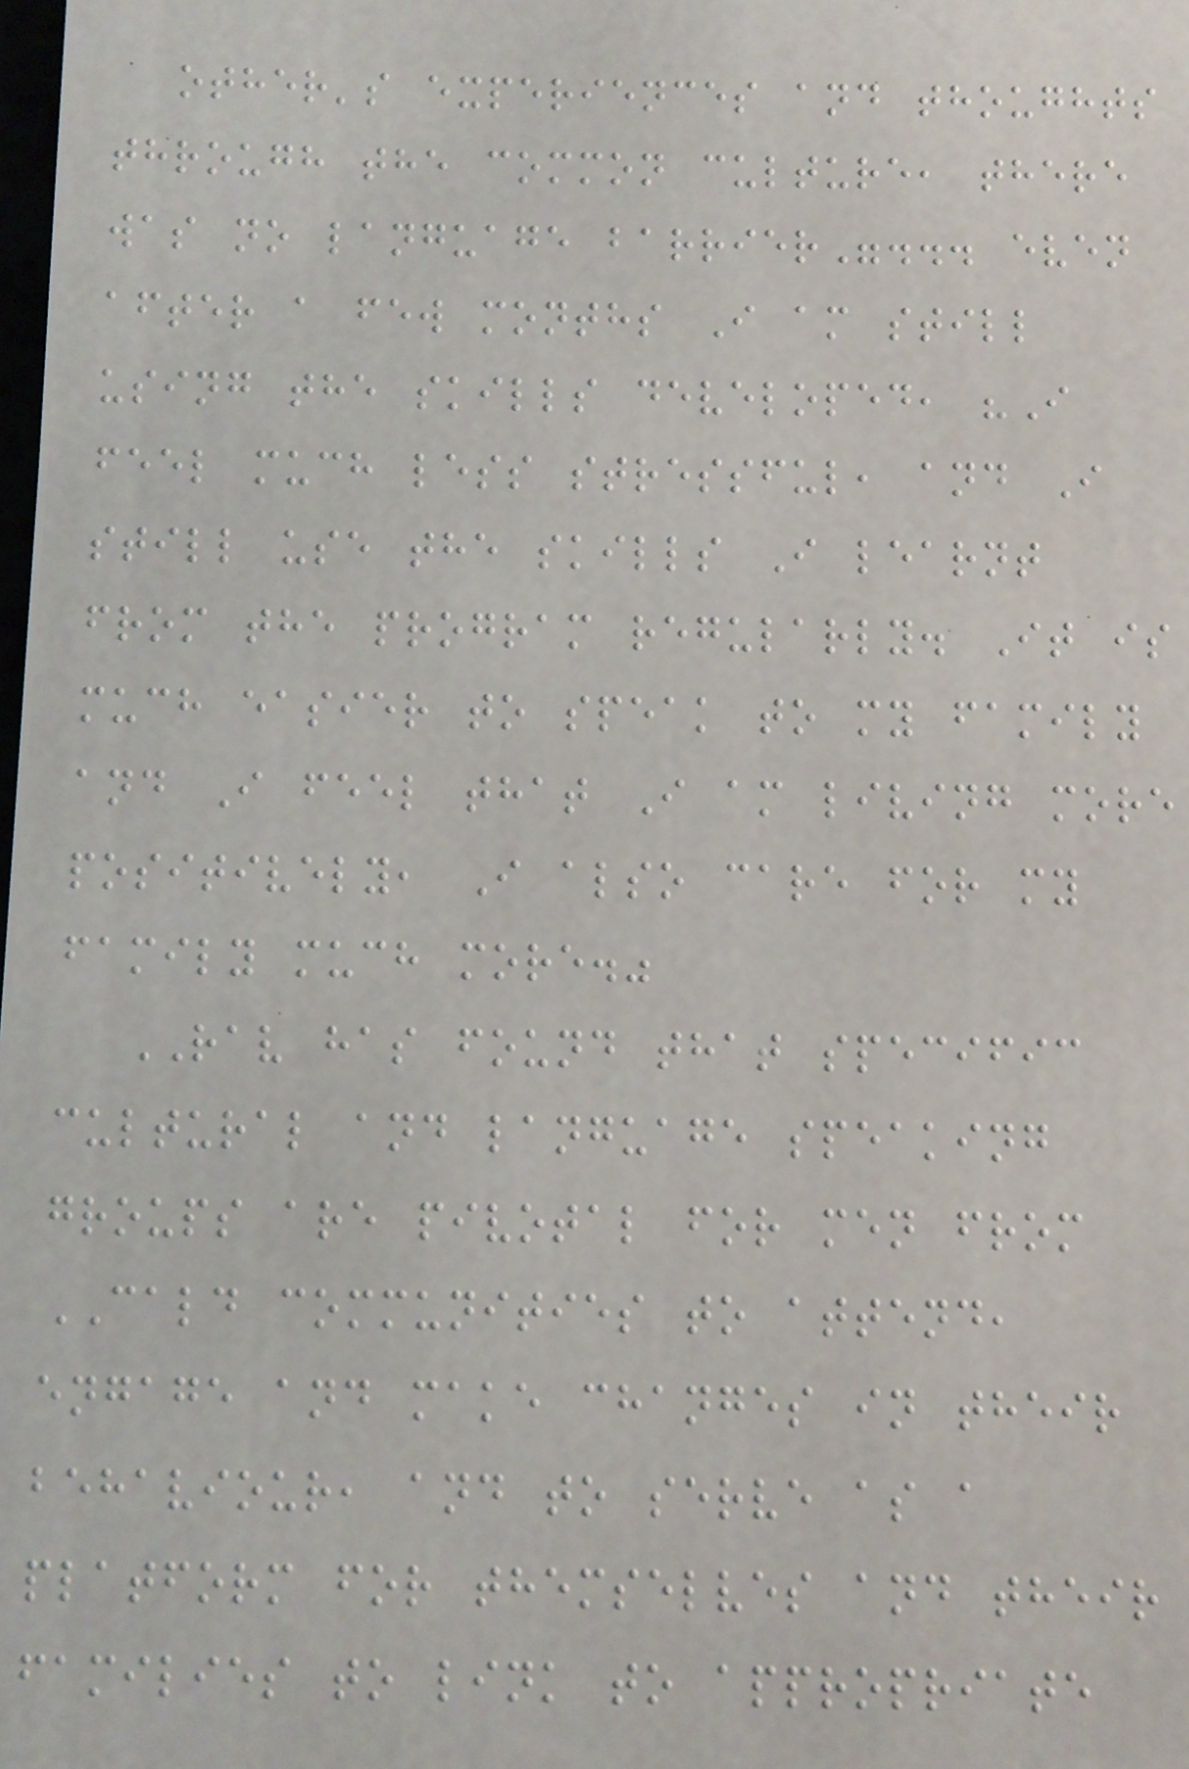other's experiences and thoughts
through the common culture, there
was no language barrier"... even
after a few months I am still
using the skills developed, "I
feel much less stressful, and I
still use the skills I learnt
from the program regularly. It is
much easier to speak to my family
and I feel that I am living more
positively, I also care for my
family much more."
RAV has found that specific
cultural and language speaking
groups are pivotal for men from
CALD communities to attend,
engage and make changes in their
behaviour, and to serve as a
platform for themselves and their
families to link to appropriate
